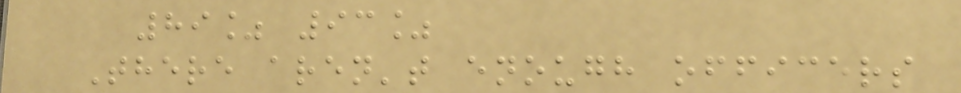89% 93%
There aren't enough officers
